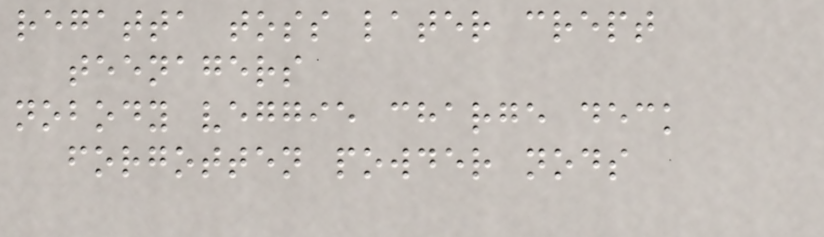regatta toss later crept
teenagers
nobody veggie charge deck
forgotten powder nods
